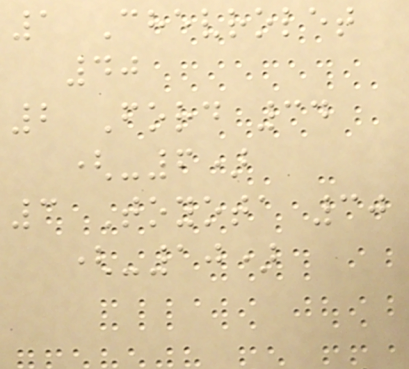1 Chevrolet
40
2 Ford 34
(-6)
3 Toyota 30
(-10)
